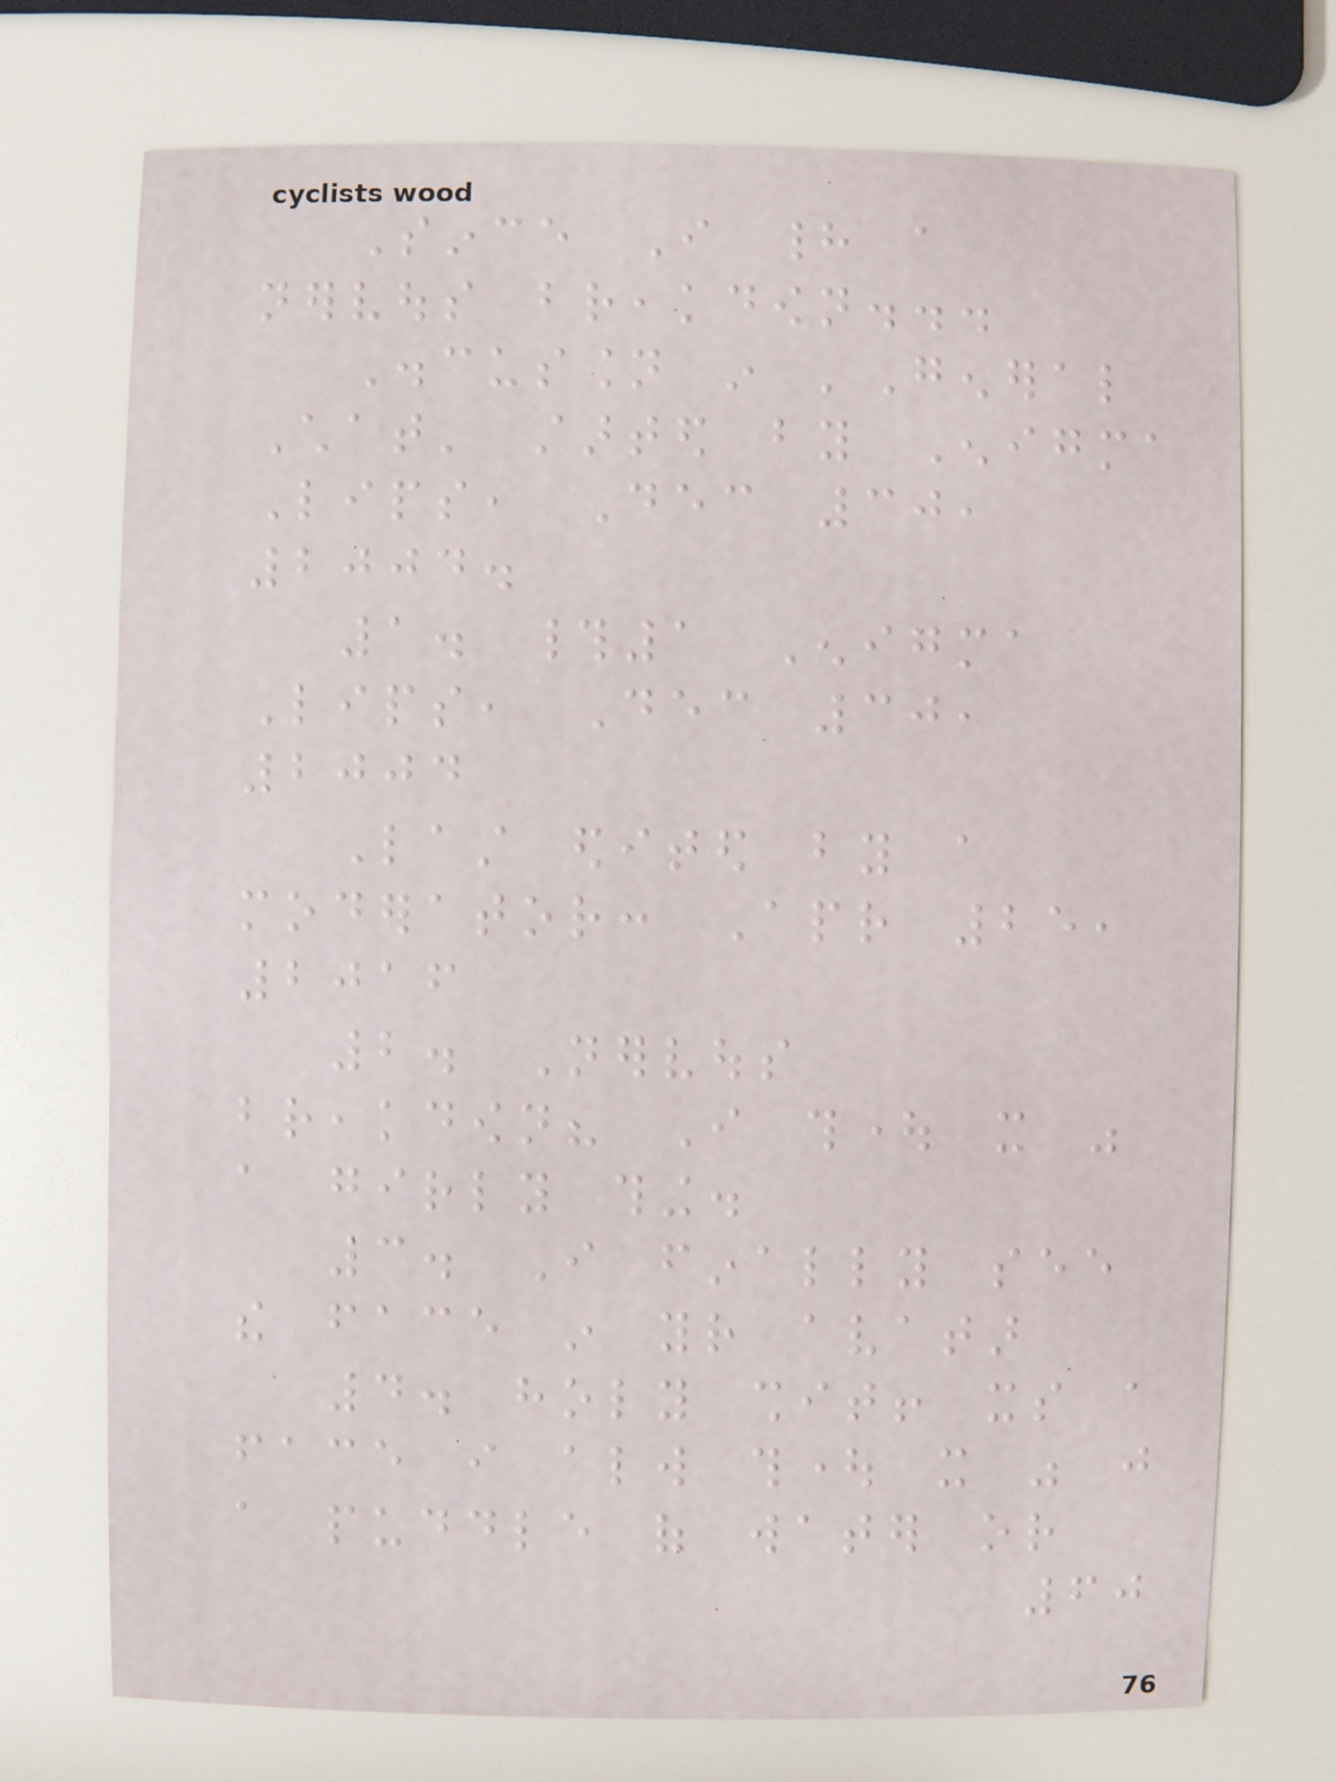Since I had a
nervous breakdown...
Discussion in 'General
Chat' started by Enigma
Lips, Dec 30,
2004.
1. #1 Enigma
Lips, Dec 30,
2004
Last edited by a
moderator: Apr 25,
2016
2. Nervous
breakdown? I thought it was
a girly thing.
3. I finally see
the face in your avatar
4. holy shit! its a
face i always thought it was just
a puddle of water or
60
